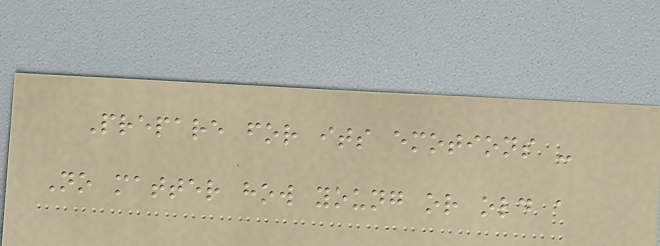Prepare for its emotions -
No matter how young or old a
